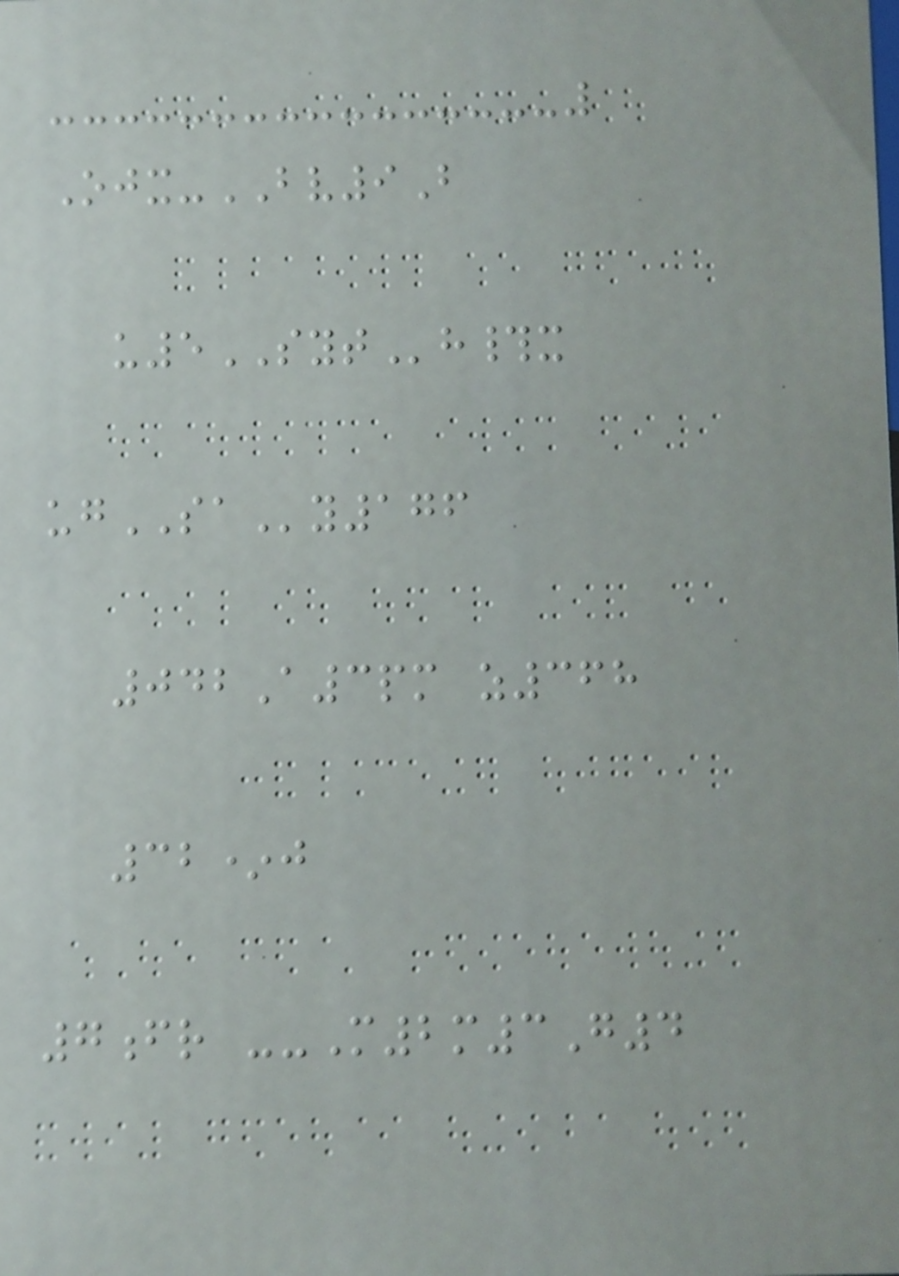Ojx-BV9B
u5SYTh#x
ugSAy176
042A3pm z368
32*j
7fr --M2m3G4
